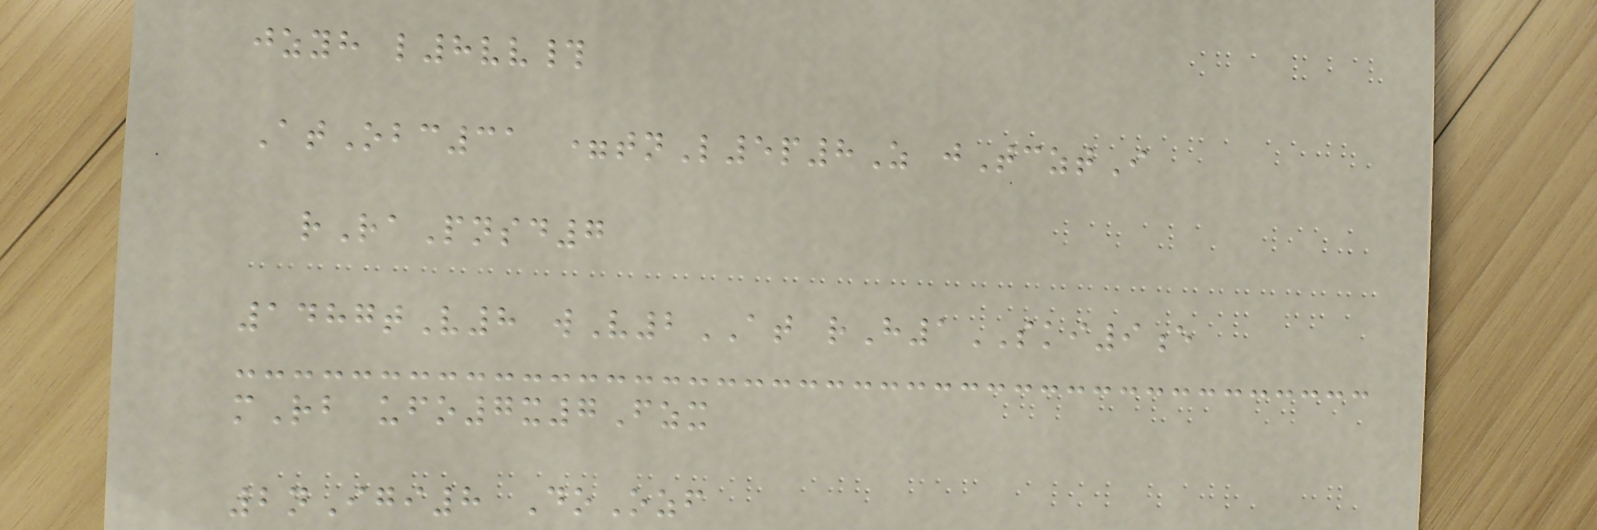jzyh l8vv#
AtObc31 =tnL5p8Z jTcztI
rRaPnsd7
1487tV8 wV2AT rH1SKI9e
mRb ufo7x7Fzx
2nIgi8 DoOzf
